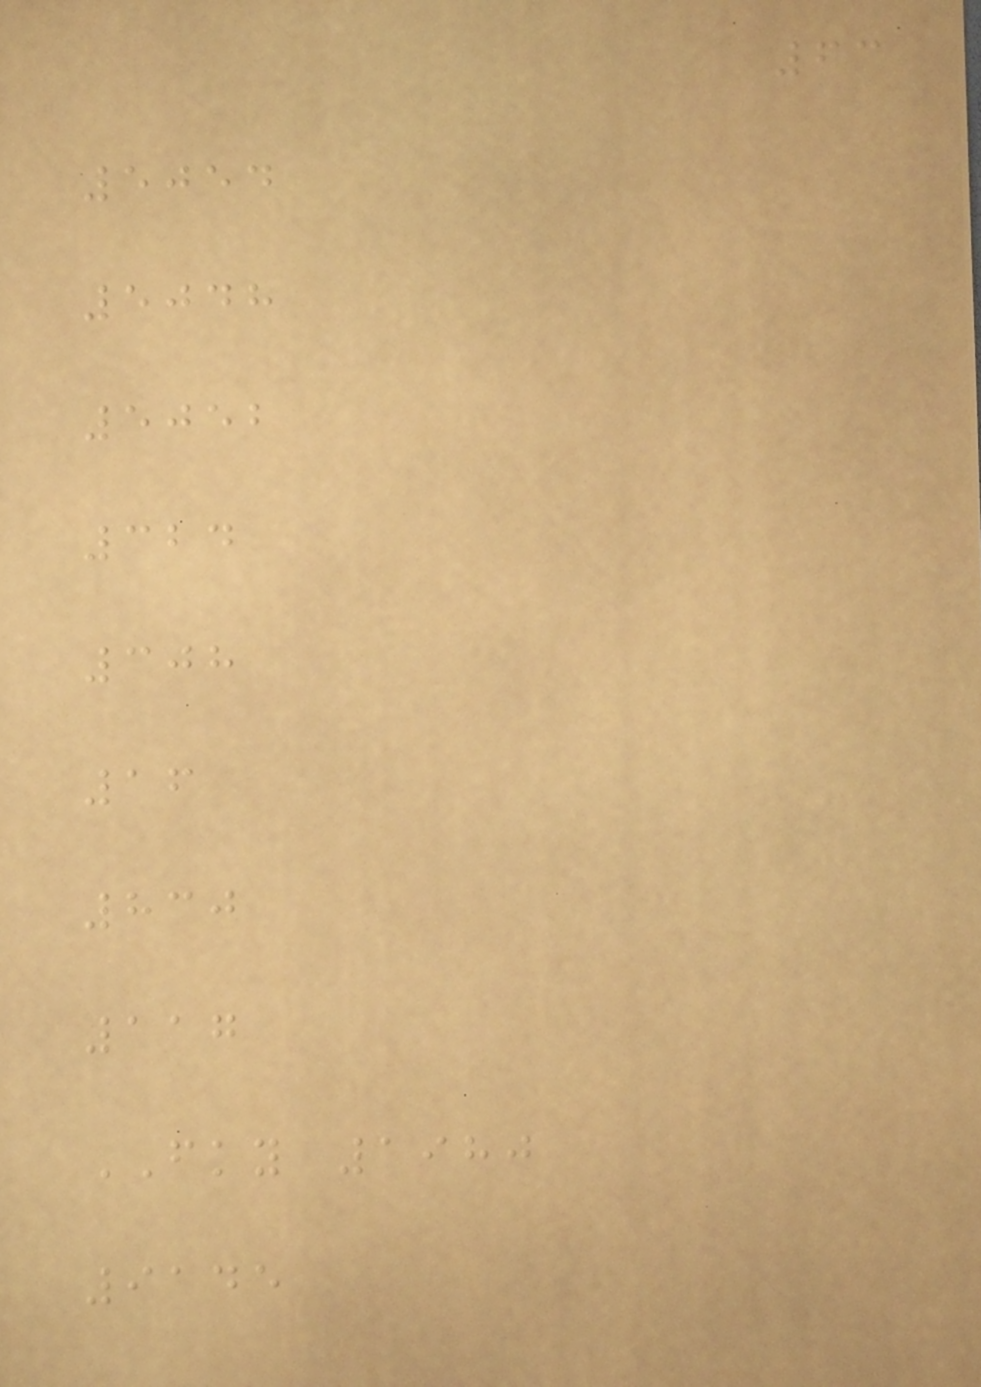63
5054
5048
5052
324
308
16
830
117
FKY 1980
9145
